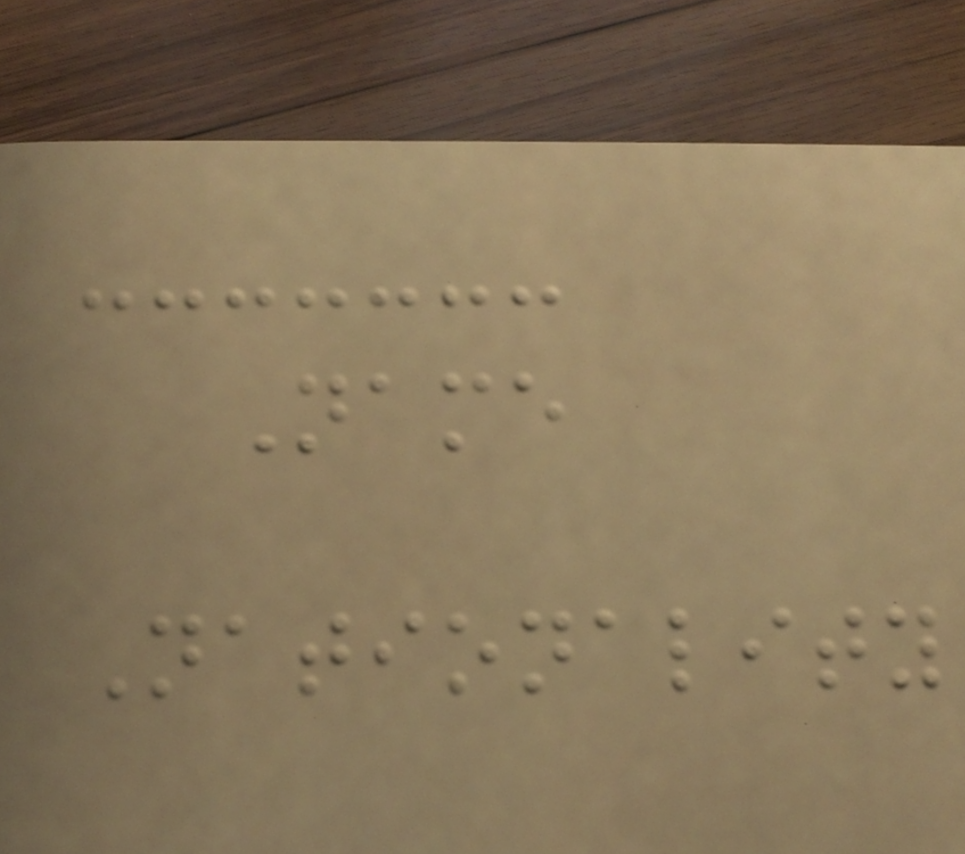Name
Nationality
